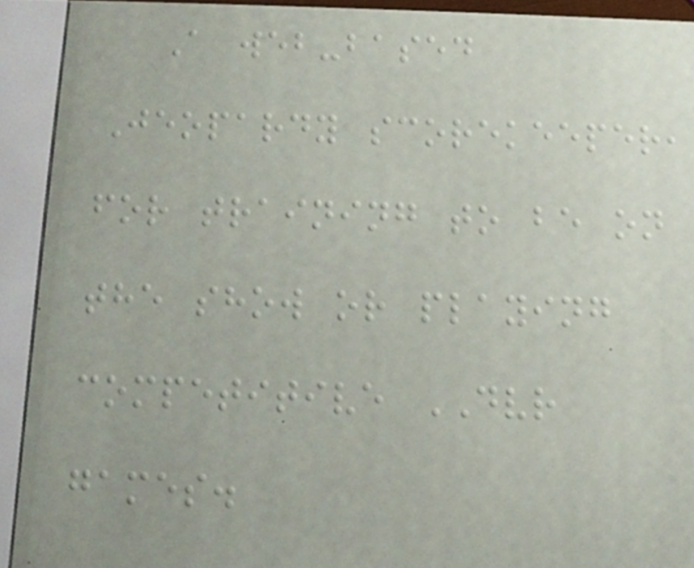A web-based
Jeopardy scorekeeper,
for training to be on
the show or playing
competitive DVR
games.
